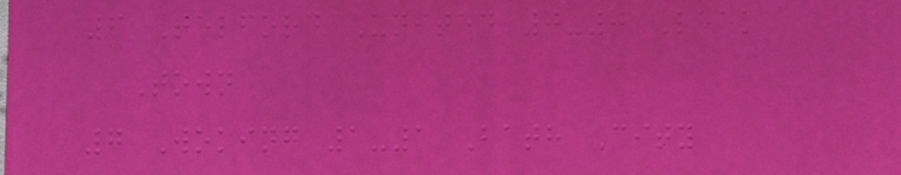6 Telford United 0-0 Leek
Town
7 Woking 1-1 Bath City
